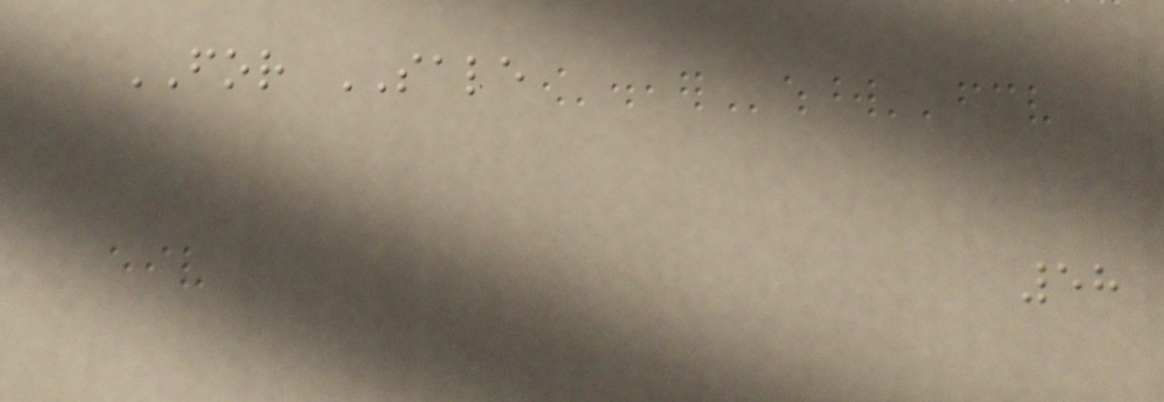FOR SALE
58
